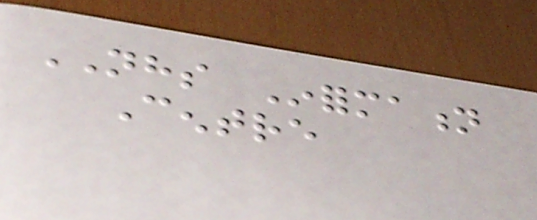NHS Information
Centre
